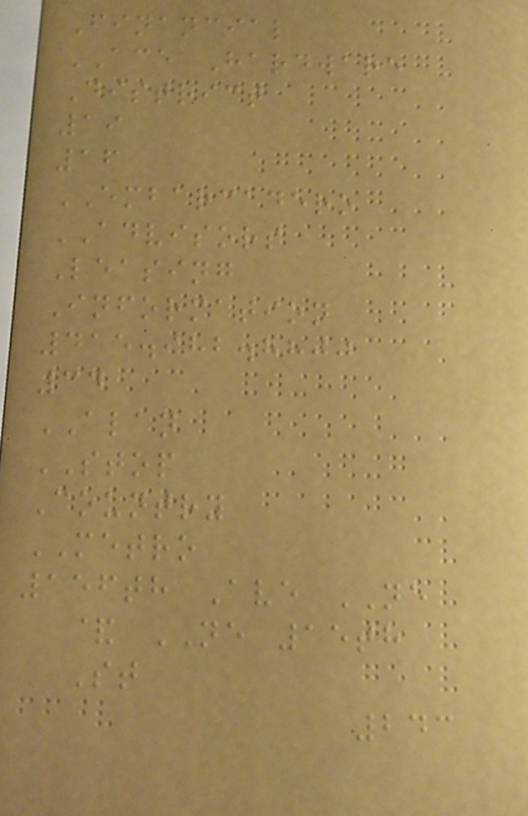Financial
ACE Hardware
District
19
16
EMBARCADERO
ADVISORS
Leasing
Information
415.982.8800
34
ALAN
STOP
Country
METRO
156th Ave NE
& NE 15th
St
243
